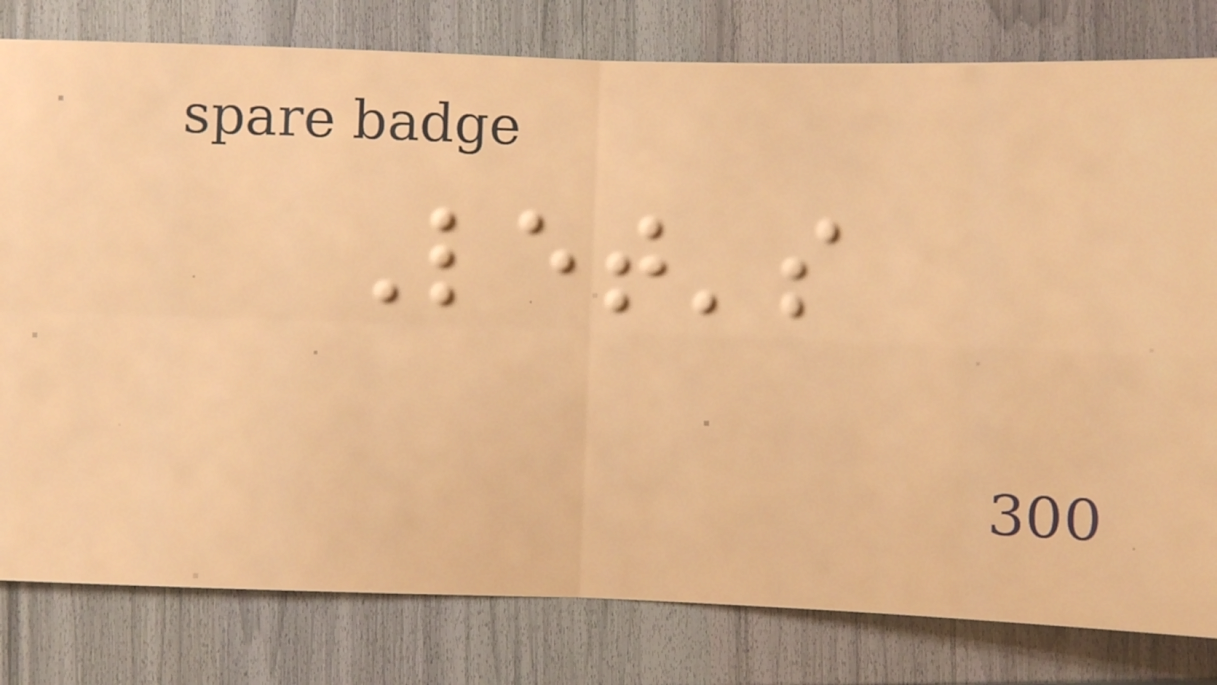Let's
